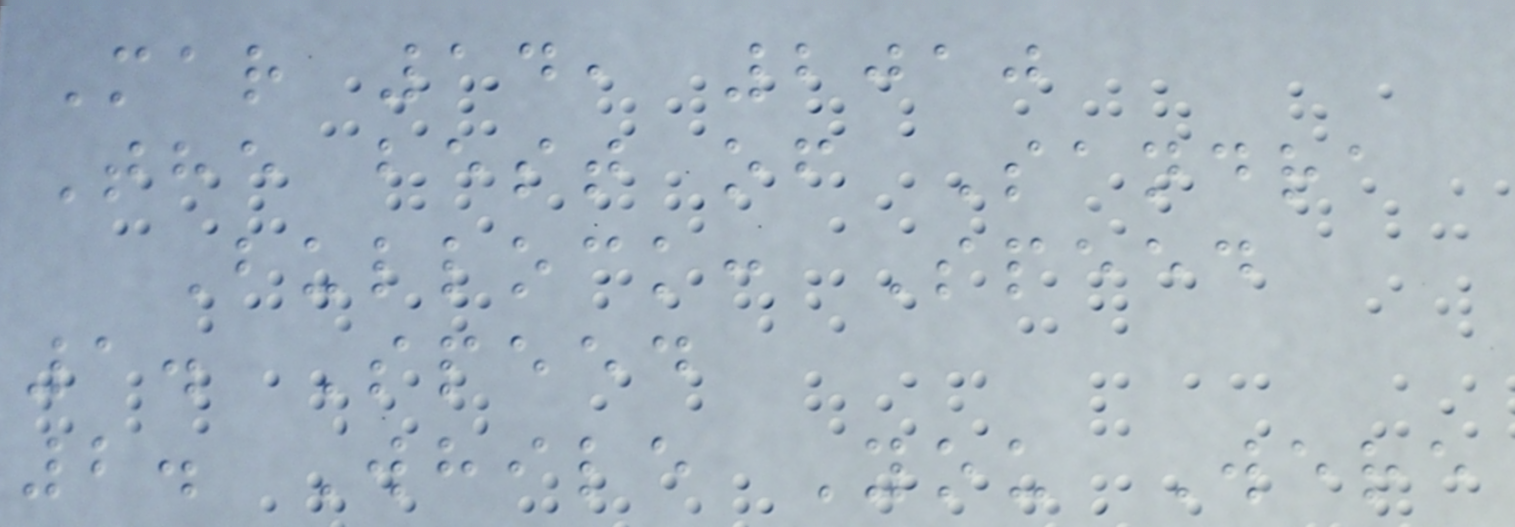Mar 14, 2010
The best of Sandra
Bullock: Speed
1. Speed
2. While You Were
